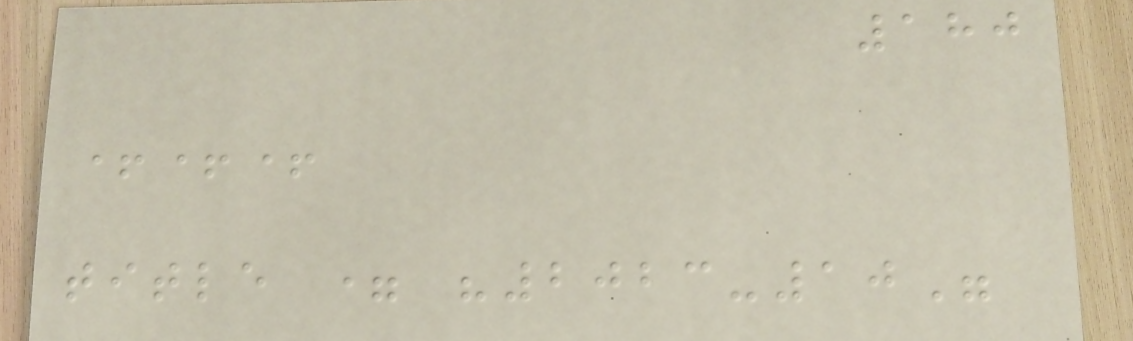180
+++
title = "2023-10"
